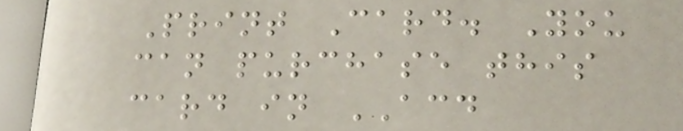Print Card. You
can purchase this
card in ACD
